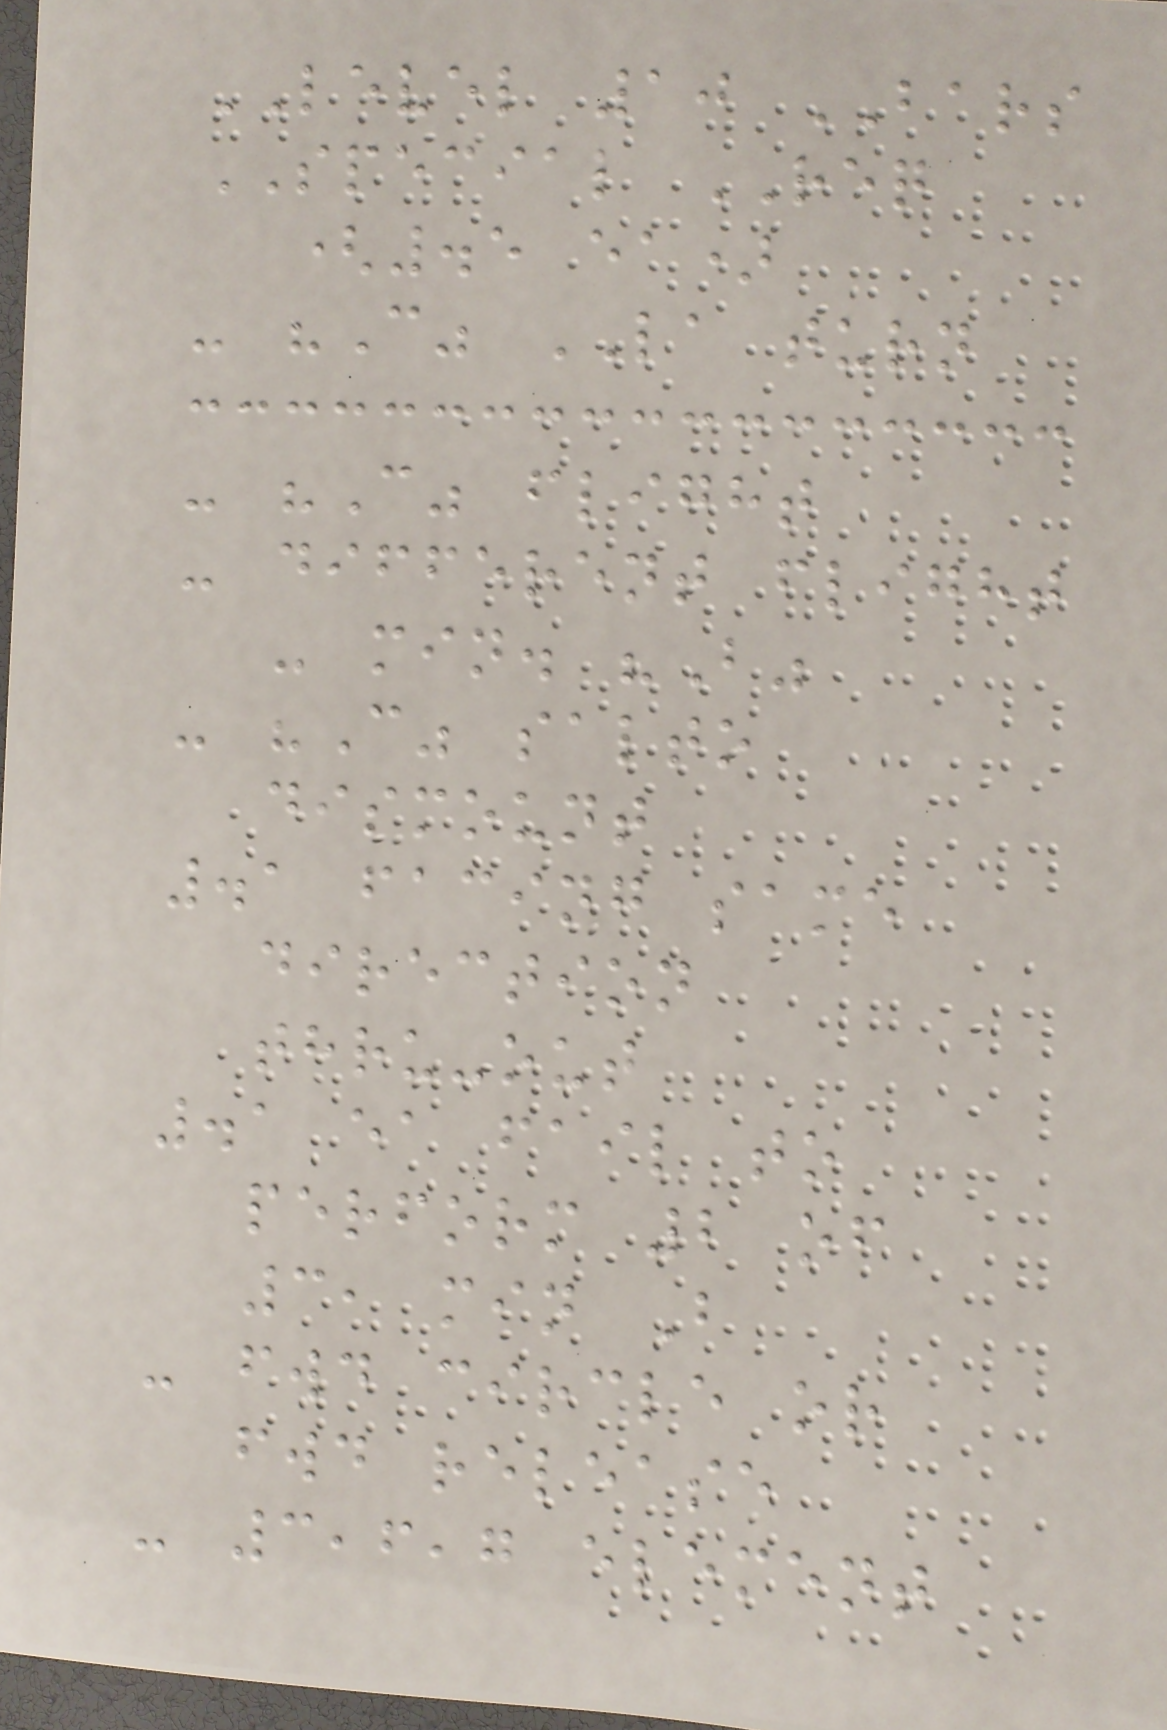LEVEL 10 BARS
SPECIAL REQ
(.5 ea)
- "C" LA turn
- "C" flight
- different flight
- min. "B"
- "C" salto
dismount
.1 facing same
direction
thru-out
.1 ea fail to
perform 2 of
3, min B
- fwd circle or
fwd release
- 3,6,7 element
